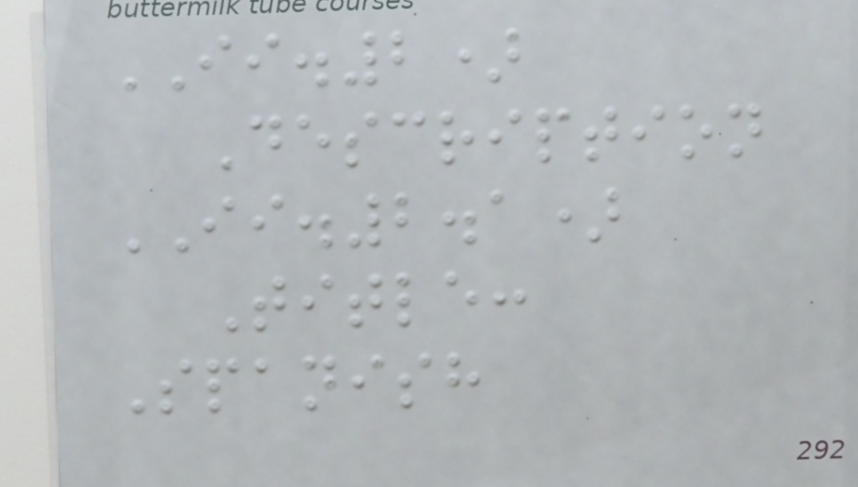II.2)
Description
II.2.1)
Title:
Spanish
